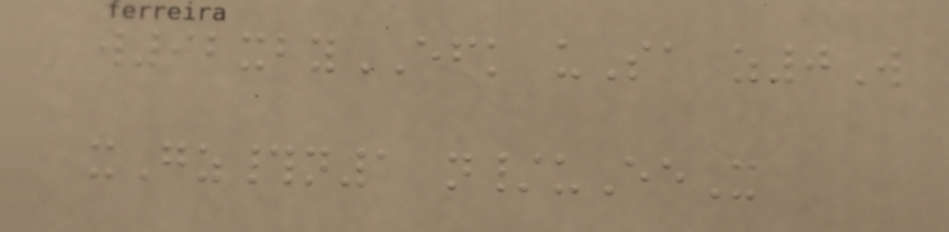w92xbyEFK uSa z0W
xGz#n1 n/uEeX
